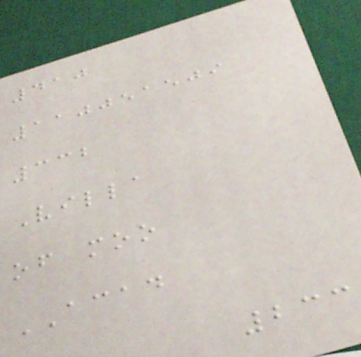410
110051509
332
Villa
of moo
ACAD
233
